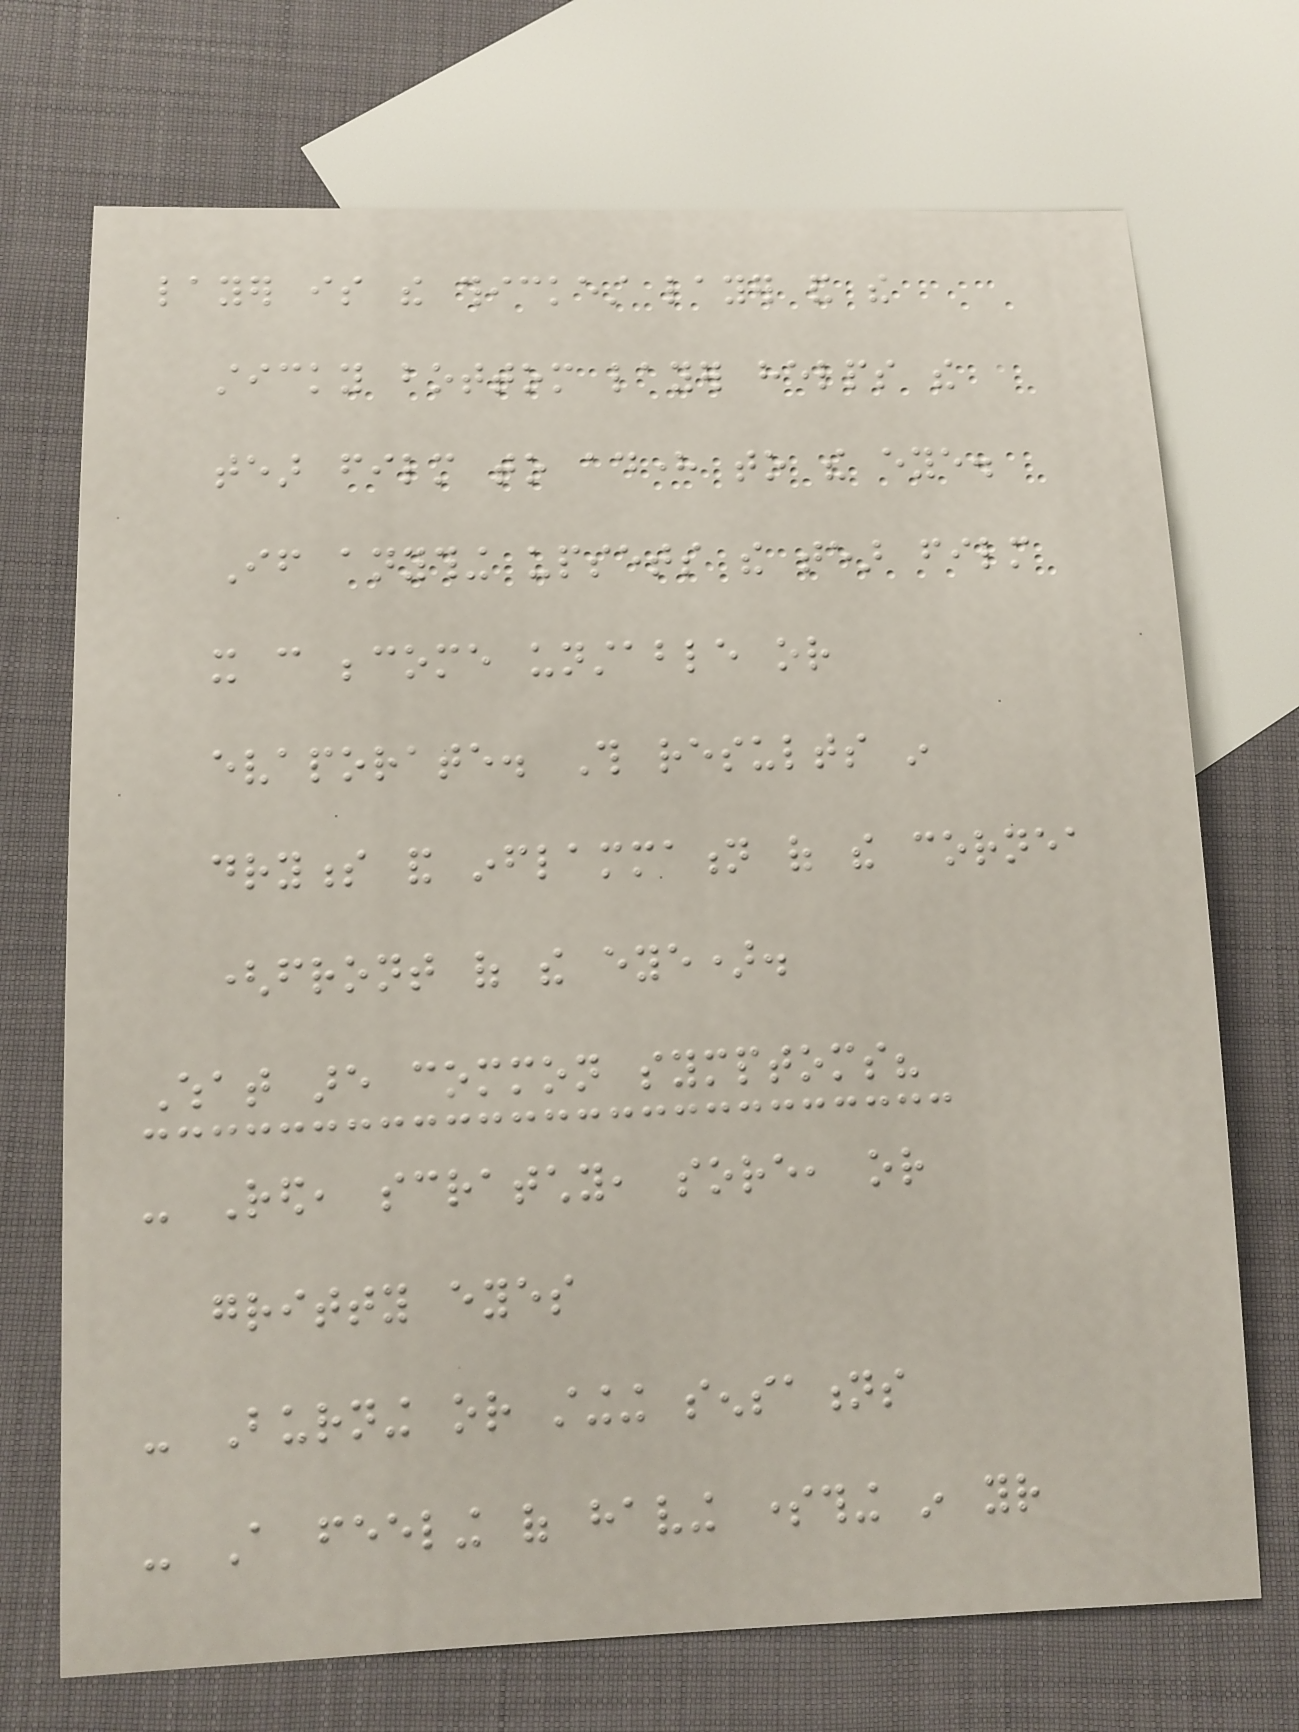layer is the thickest layer and the
sticky bottom layer helps the
tear film to adhere to the eye.
If anything upsets the tear film
it can become unstable or
evaporate. This results in
dryness and inflammation of the cornea
(front of the eye).
What are common symptoms?
- Red, scratchy, sore, or
gritty eyes
- Burning or stinging sensations
- A feeling of having something in your
